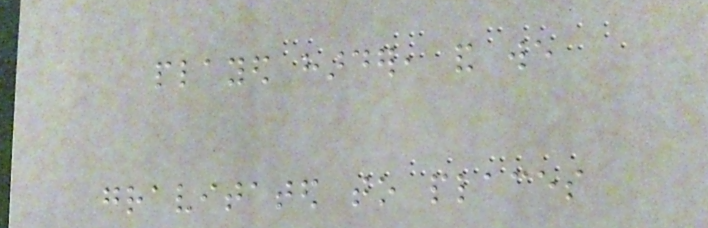played harder, and we
gravitated to places
